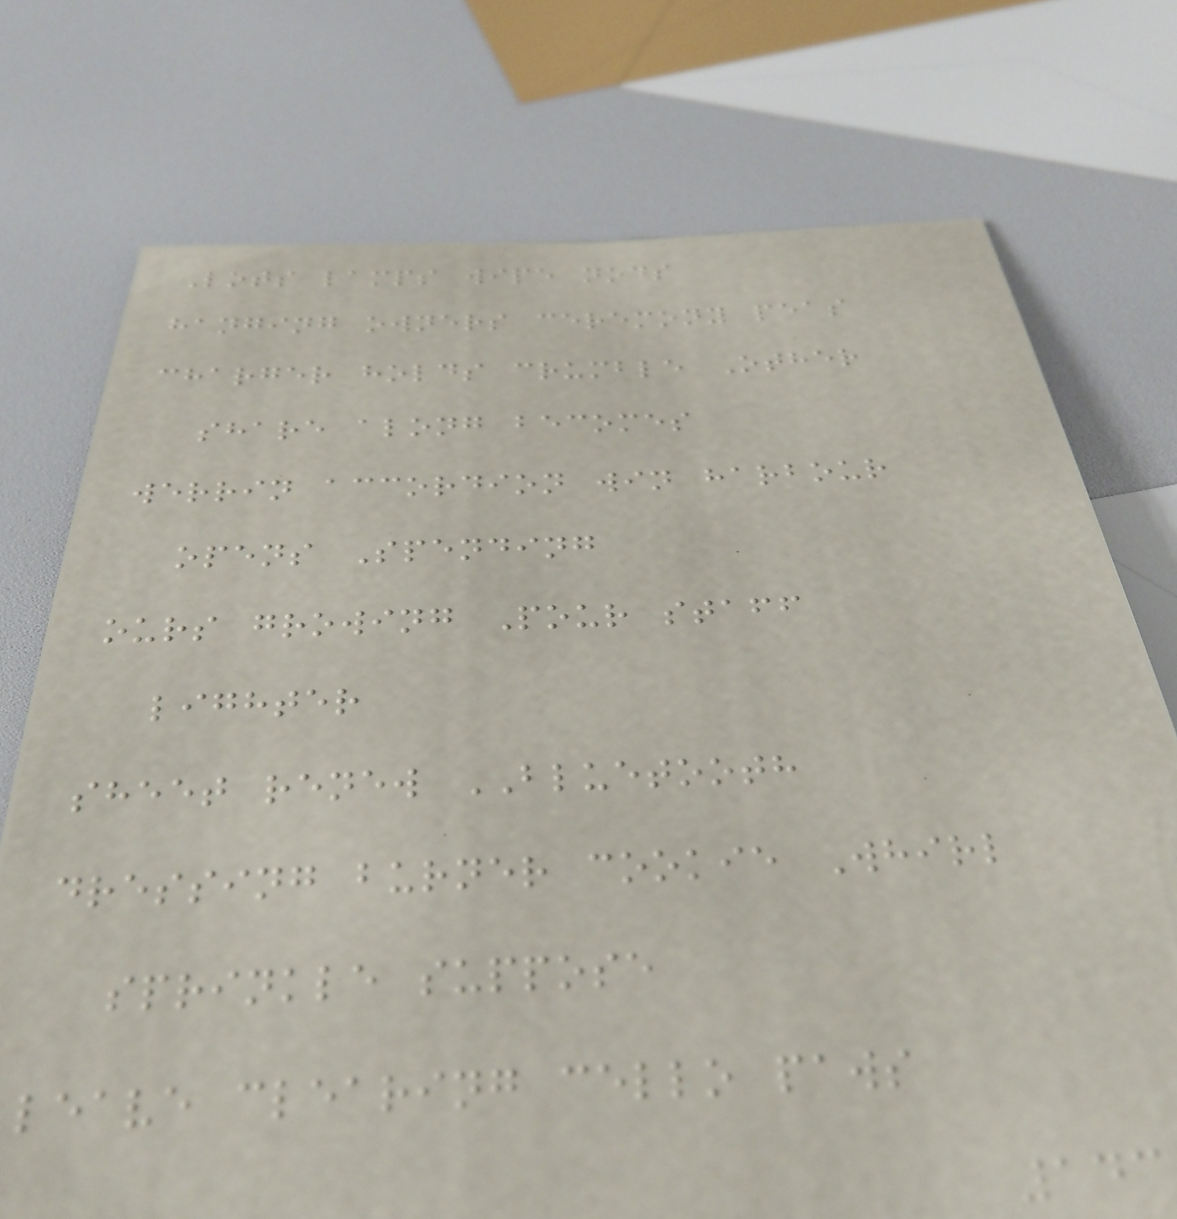Lots lamps wipe nods
hanging owners ceremony peas
charger holds crumble Other
share along becomes
werrin accordion win harbour
opens Spending
ours growing Pour staff
lighter
sheet renew BLUETOOTH
dressing burner cookie Whirl
sprinkle suppose
leave clearing cello paws
143
